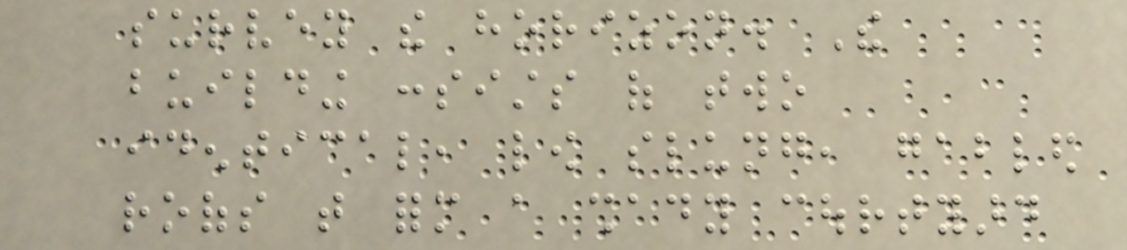survey the horizon. The
building consists of two
identical, low slung, gabled
roofs that form a shady courtyard
